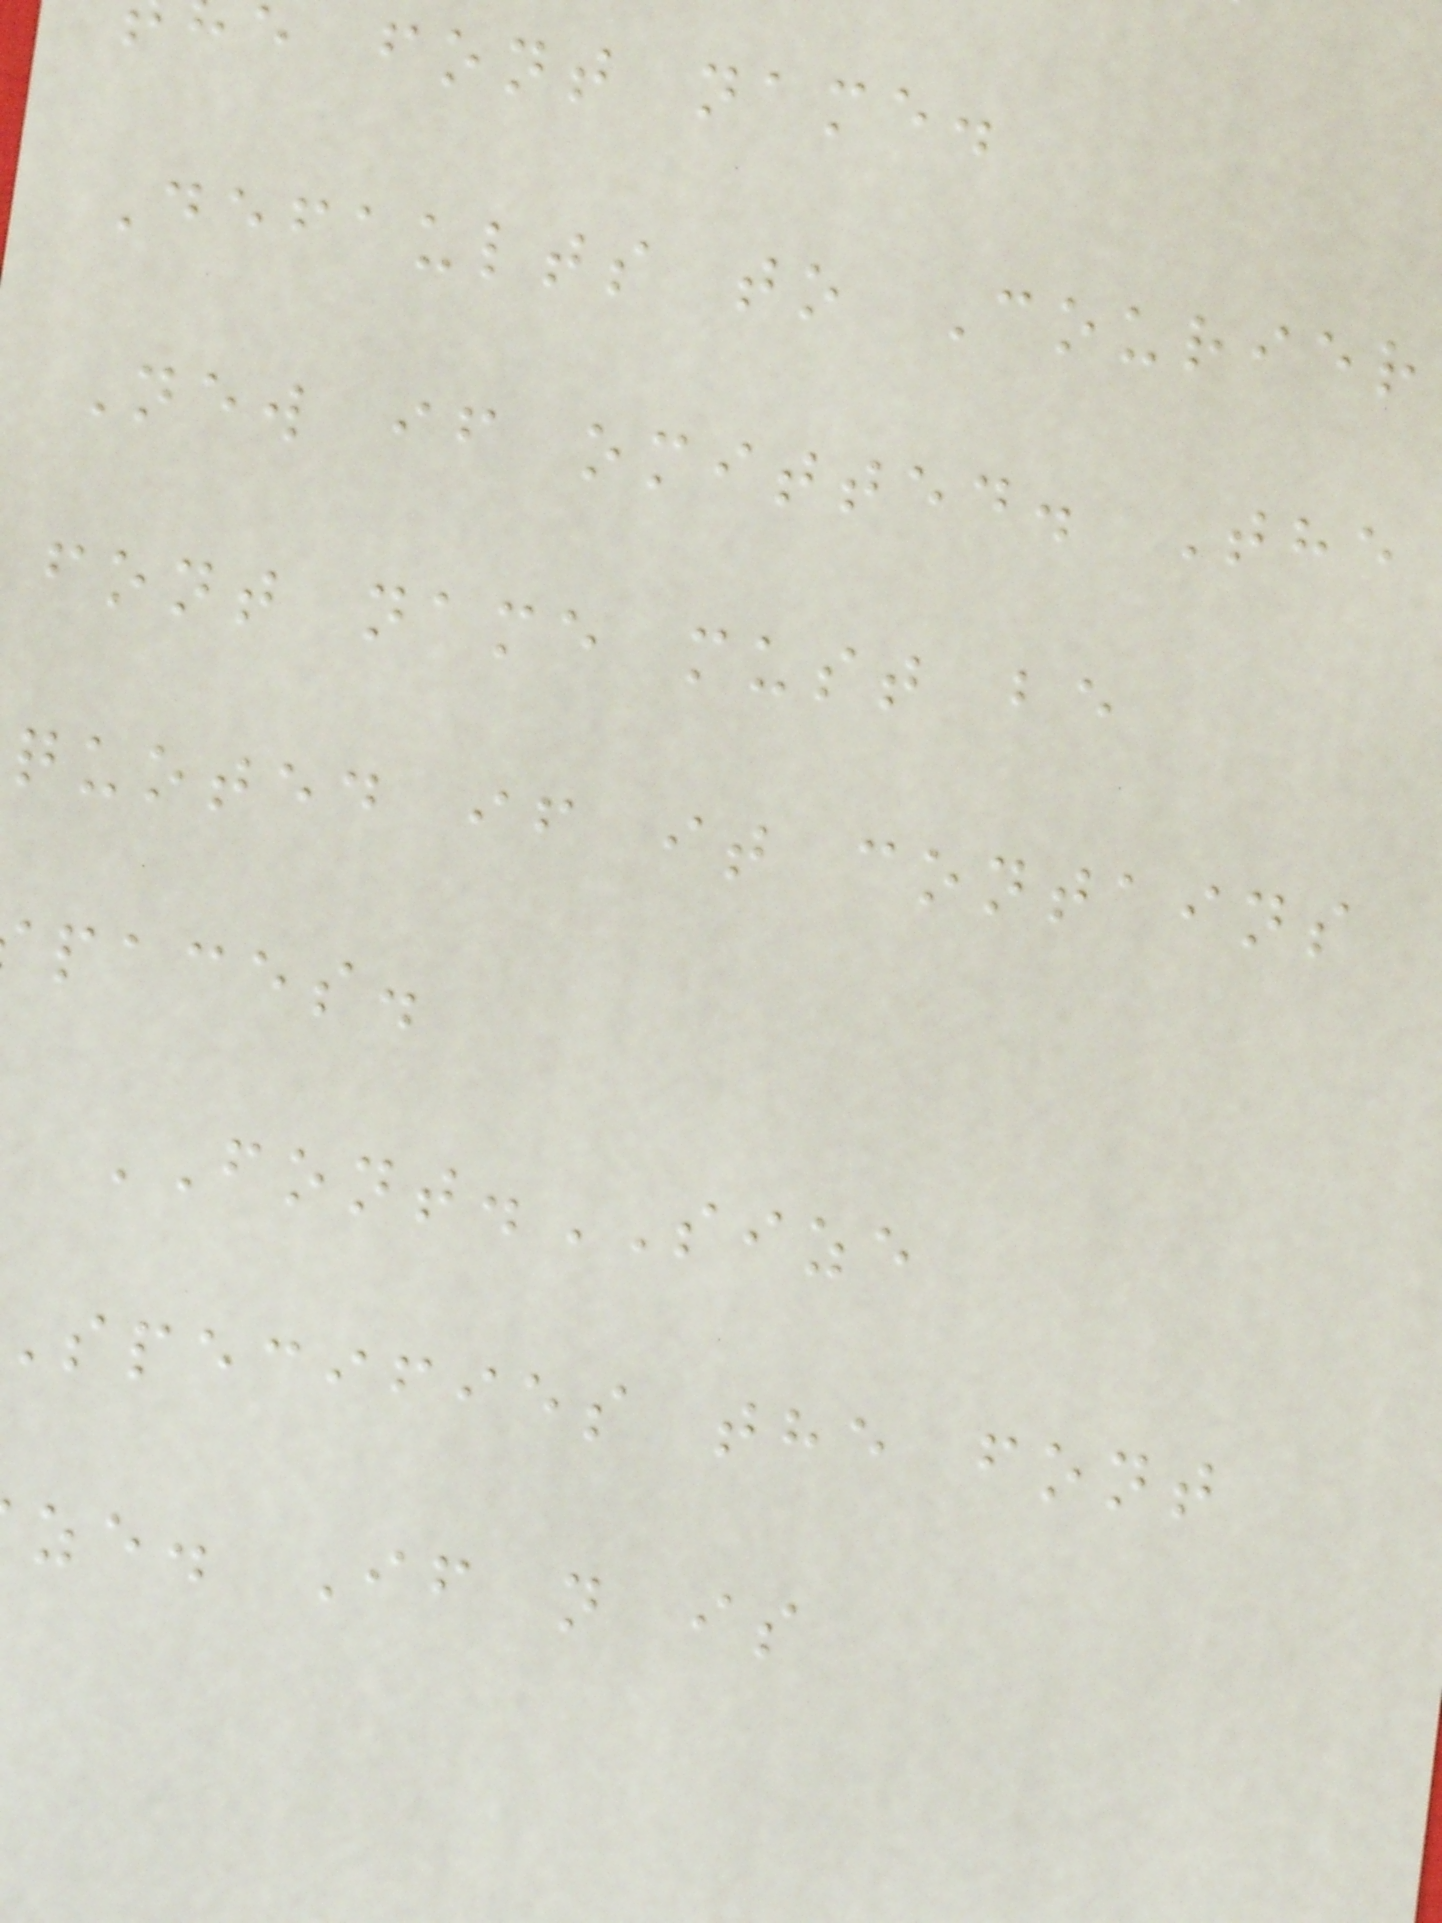e font name.
Defaults to Courier
New if omitted. The
font name must be
quoted if it contains
paces.
FONT.SIZE
specifies the font
ze. If n is
